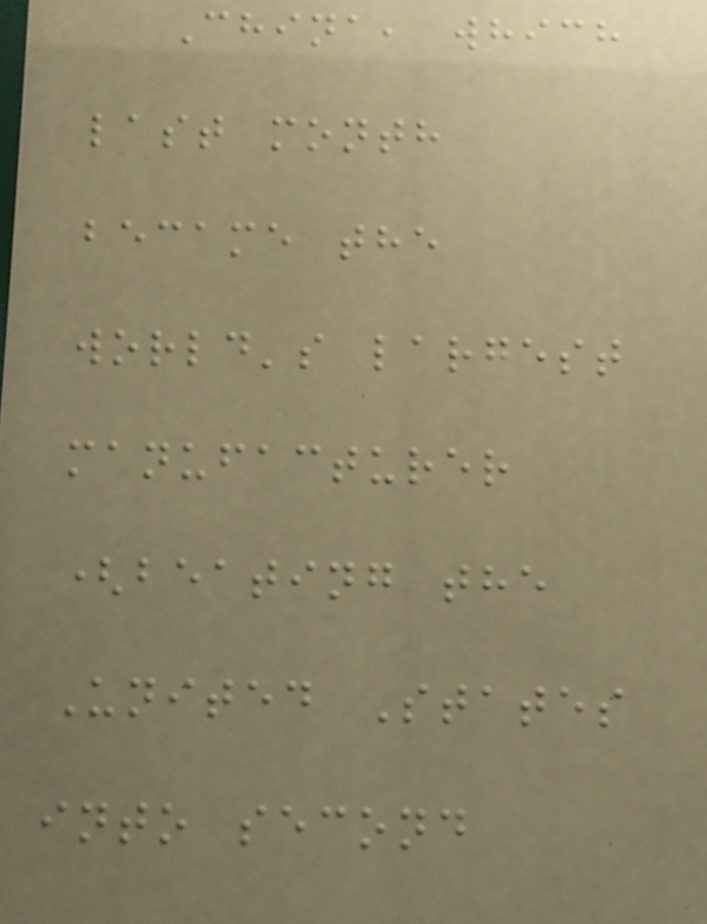China, which
last month
became the
world's largest
manufacturer
(beating the
United States
into second
